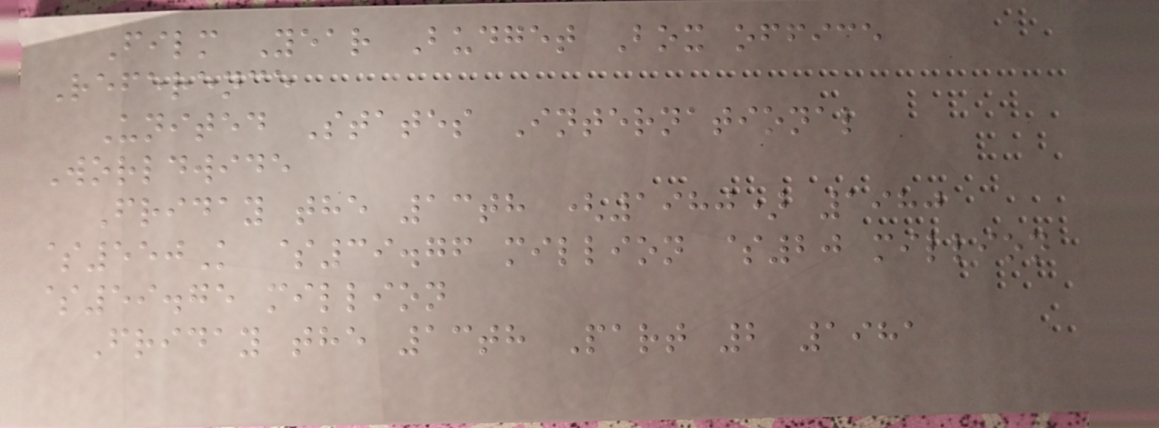Film Year Budget Box office
Reference
United States International
Worldwide
Friday the 13th (1980) 1980
$550K $39.76 million $20 million
$59.75 million
Friday the 13th Part 2 1981
